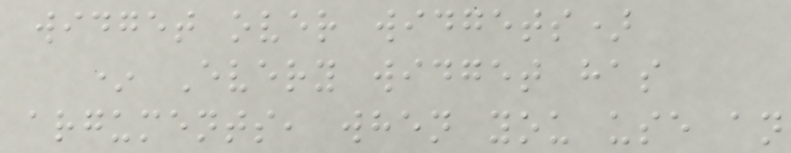widget over widgets)
* Every widget has
arguments, when you use an
